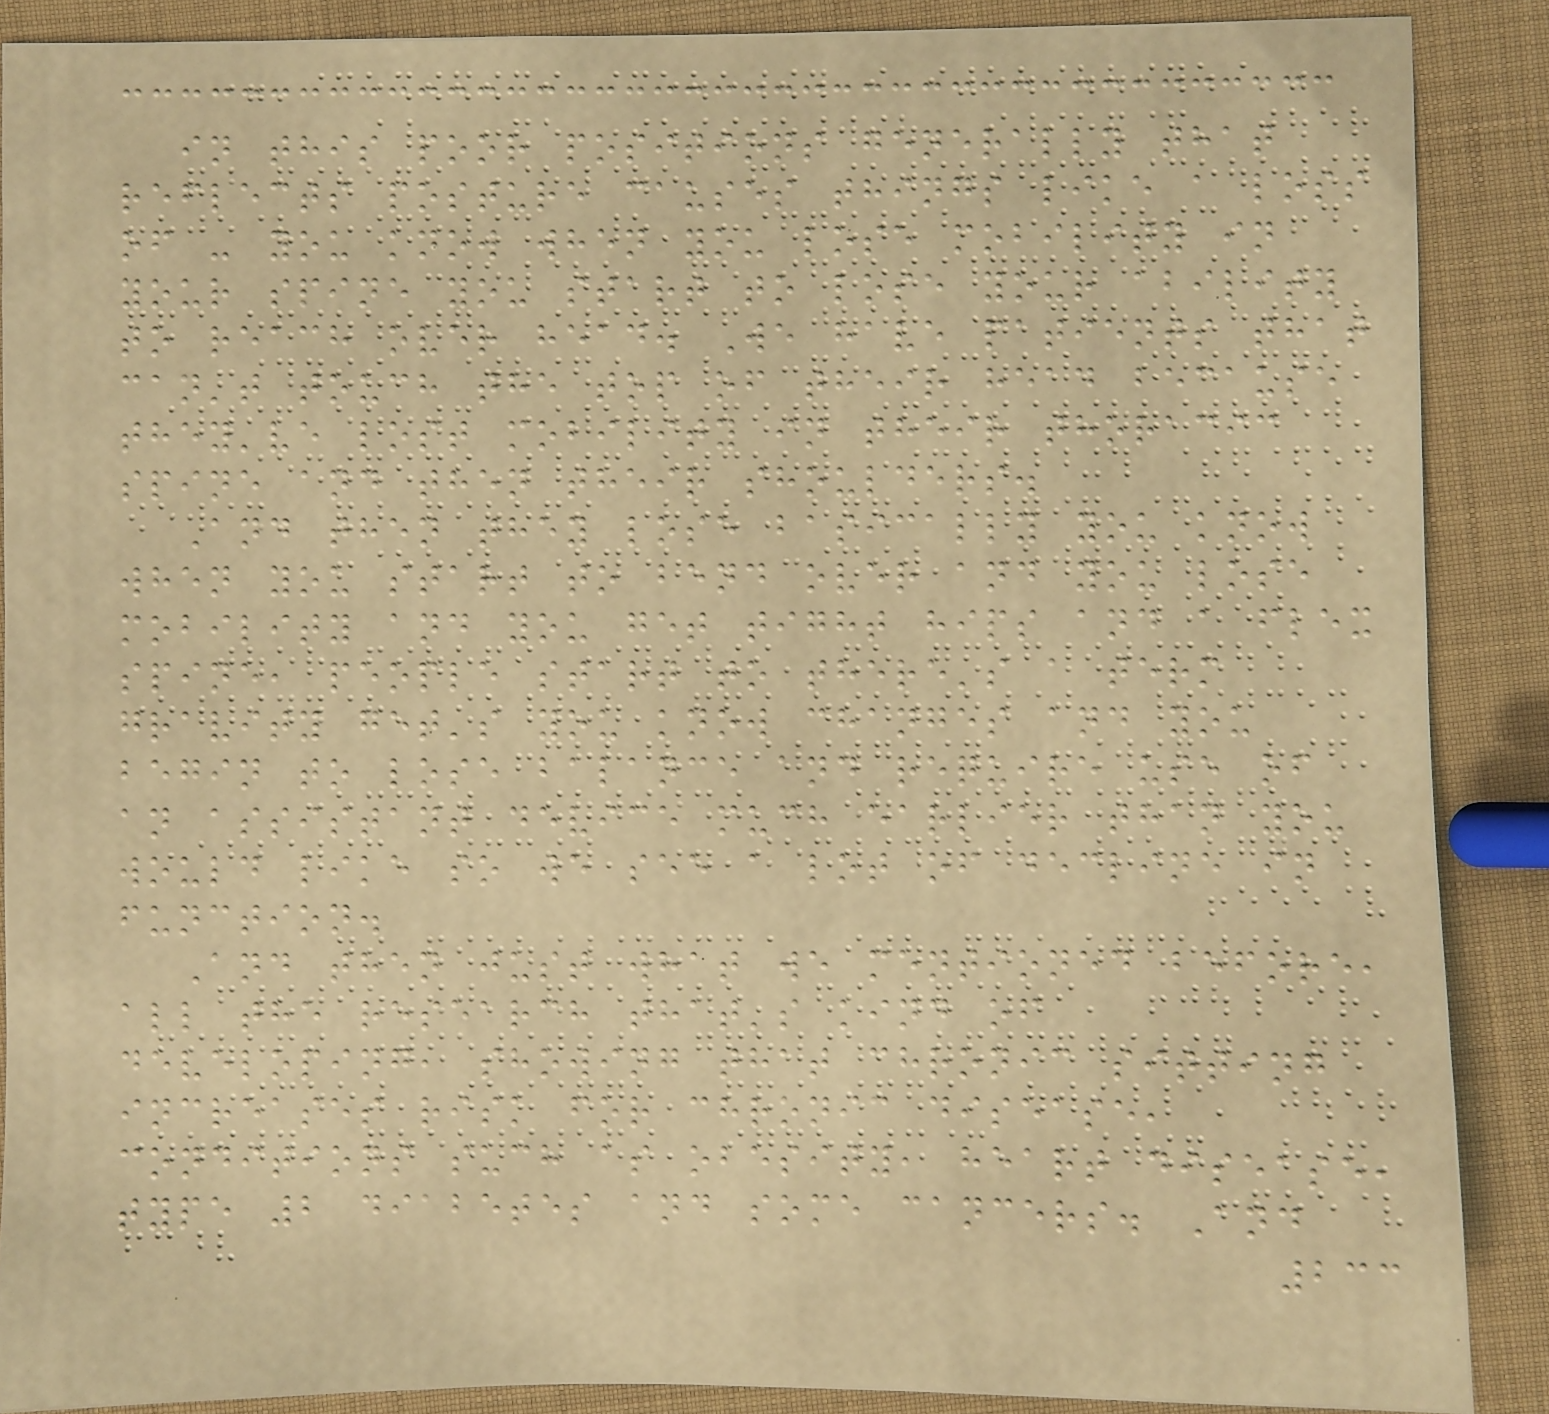in this poor positions generally that
reflects posture causes things like a loss
of - you know when you lose mobility in
your spine you start to lose your ability
to reach over head. We have patients that
can't touch the top of their head because
they've lost mobility in their thoracic
spine and then their shoulders.
And then they lose basically you know
when you start to bend over and you lose
mobility and you get tight hips and a flex
spine, people start to there's a term
gravity get's you know changes and you
begin to lose balance and require use of
an assistant device much earlier than you
would like so we see a lot of decline in
function.
And then just what we mentioned before,
all the research that's kind of
developing, showing that chronic sitting
increases risk for chronic disease,
conditions such as obesity, heart disease,
type 2 diabetes and some cancers. And
233
